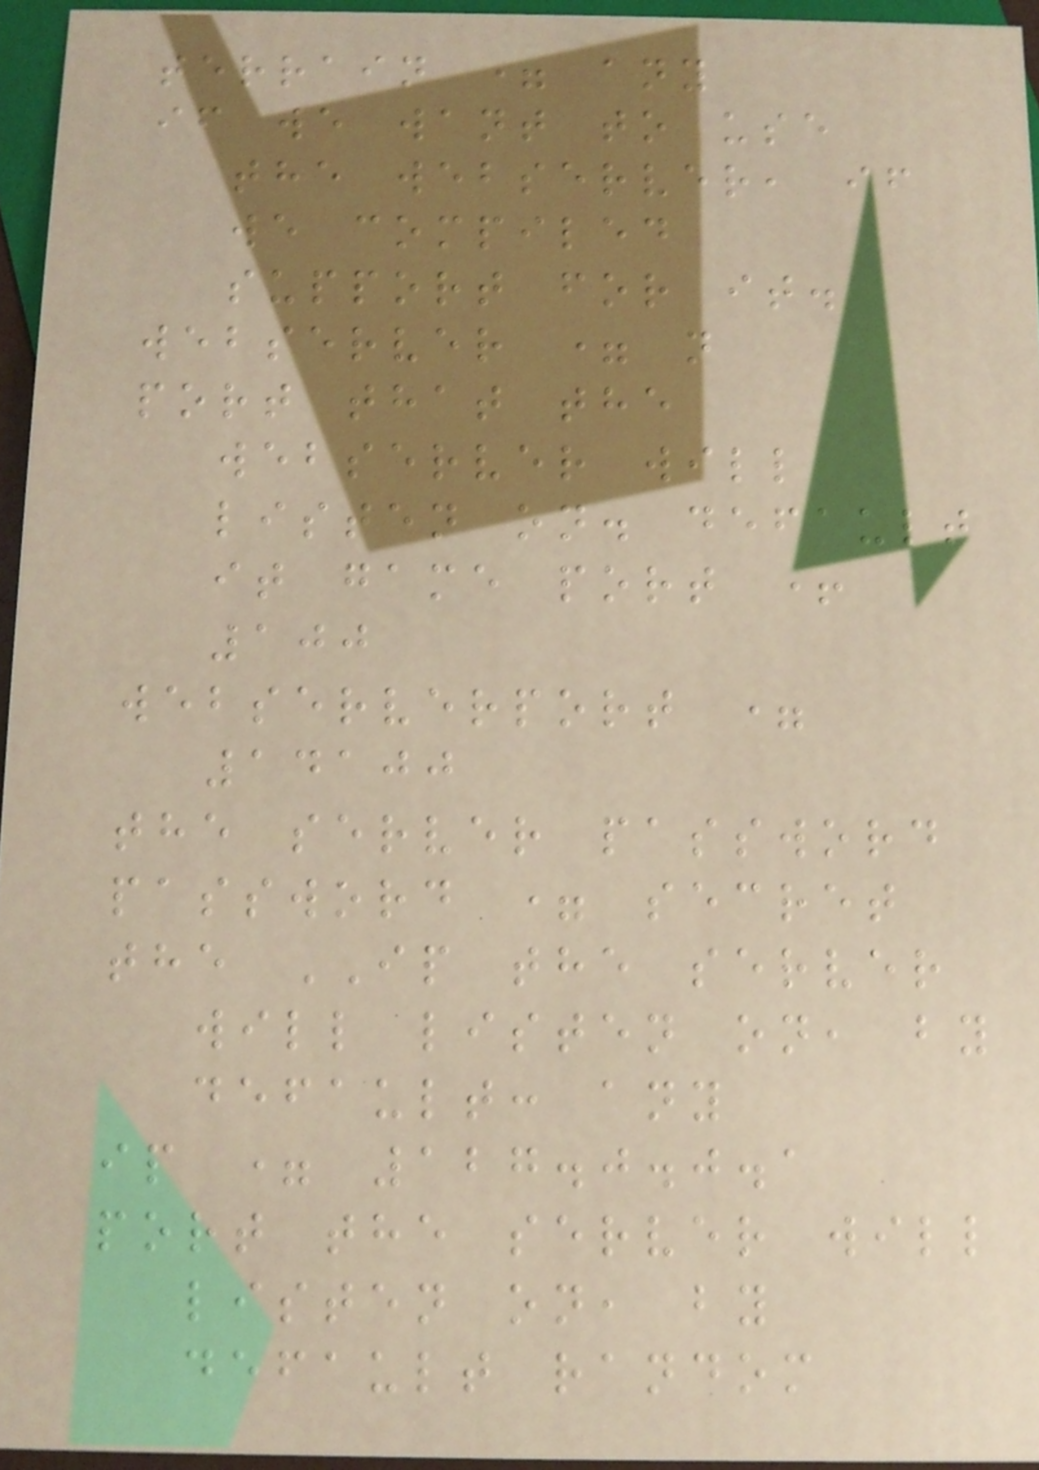terrain = any
if we want to use
the webserver, if
we compiled
support for it.
webserver = n
port that the
webserver will
listen on. default
it game port +
100
webserverport =
14100
the server password
password = secret
the IP the server
will listen on, by
default: any
ip = 127.0.0.1
port the server will
listen on, by
default random
